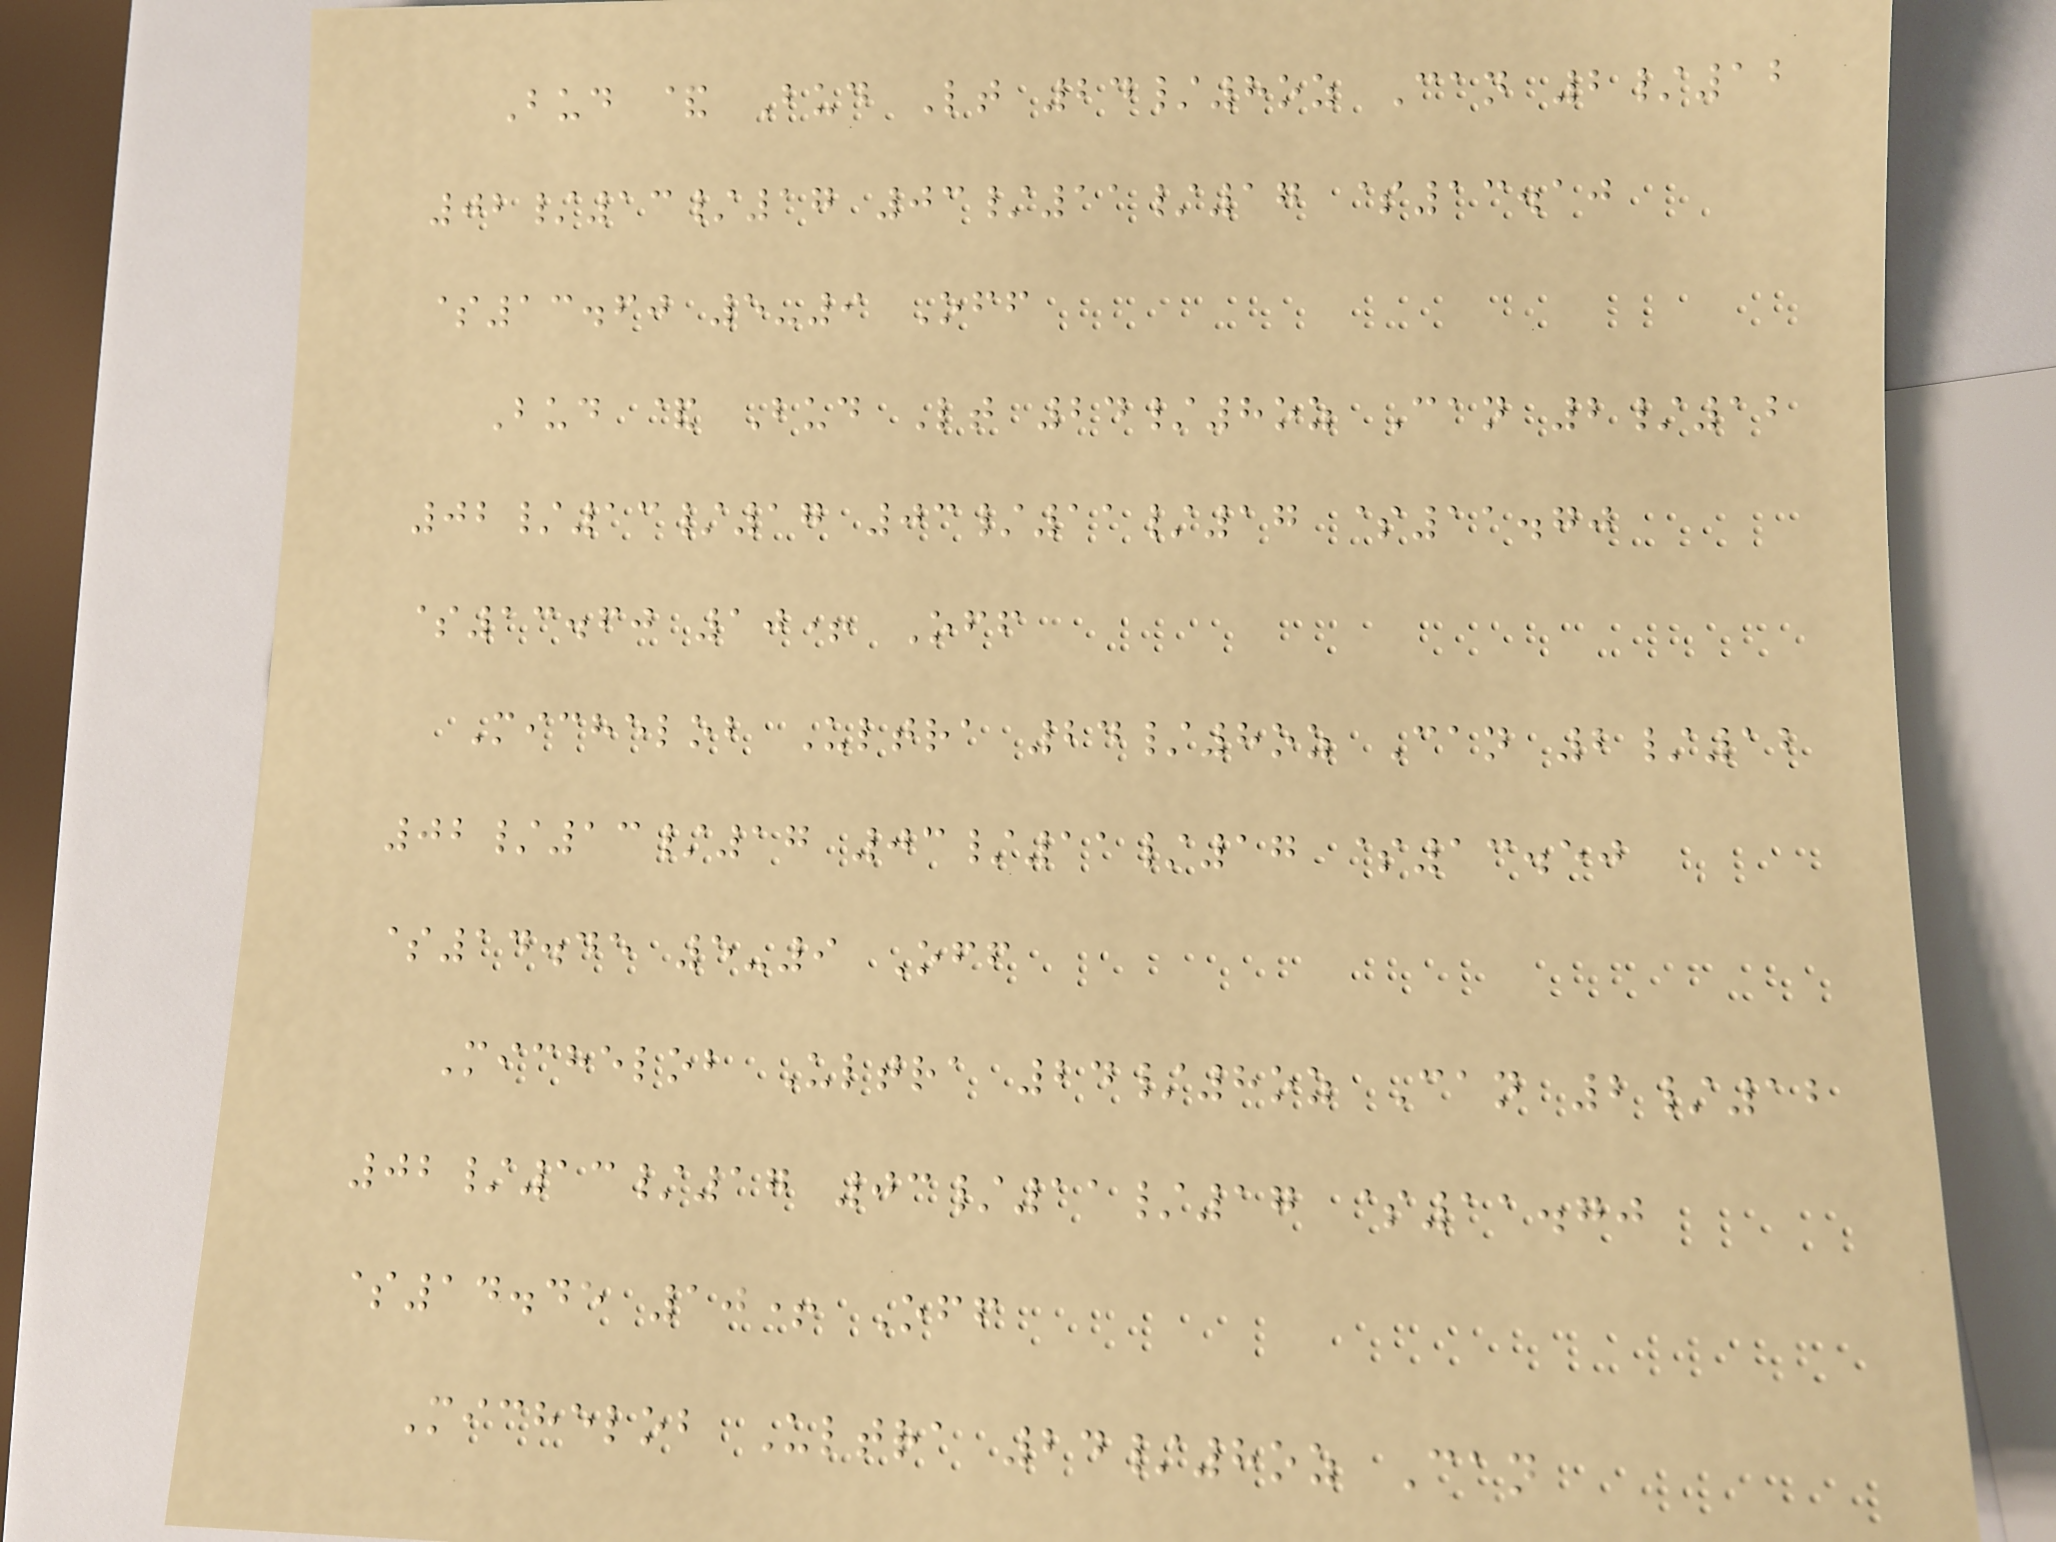Bud & Bud Lt 24/8oz Can 2/12
02/13/17 03/11/17 $13.10
$13.60 5-9 Off
Bud & Bud Lt 24/8oz Can 2/12
02/13/17 03/11/17 $11.70
$13.60 10+ Off
Michelob Ultra 24/8oz Can 2/12
02/13/17 03/11/17 $13.50
$14.45 5-9 Off
Michelob Ultra 24/8oz Can 2/12
02/13/17 03/11/17 $11.70
$14.45 10+ Off
Michelob Ultra 24/8oz Can
